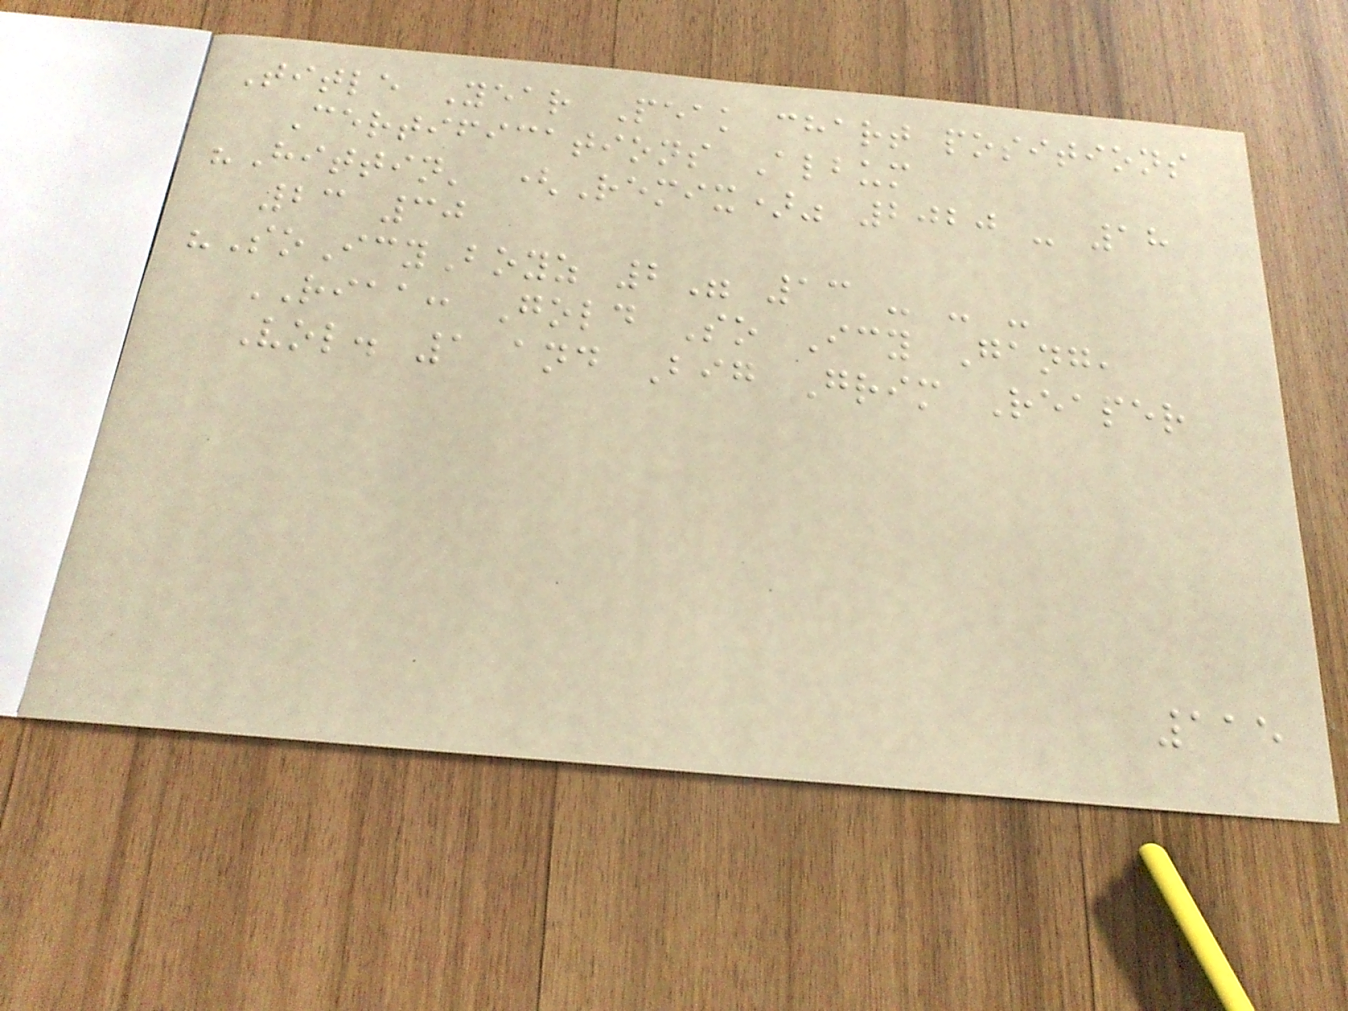Title Year Peak chart positions
Certifications Album
"Hittin' (Remix)" 2020 - 18
23 30
"SoIcyBoyz 2" 13 - - -
RIAA: Gold So Icy Gang,
Vol. 1 and Big Grim Reaper
115
